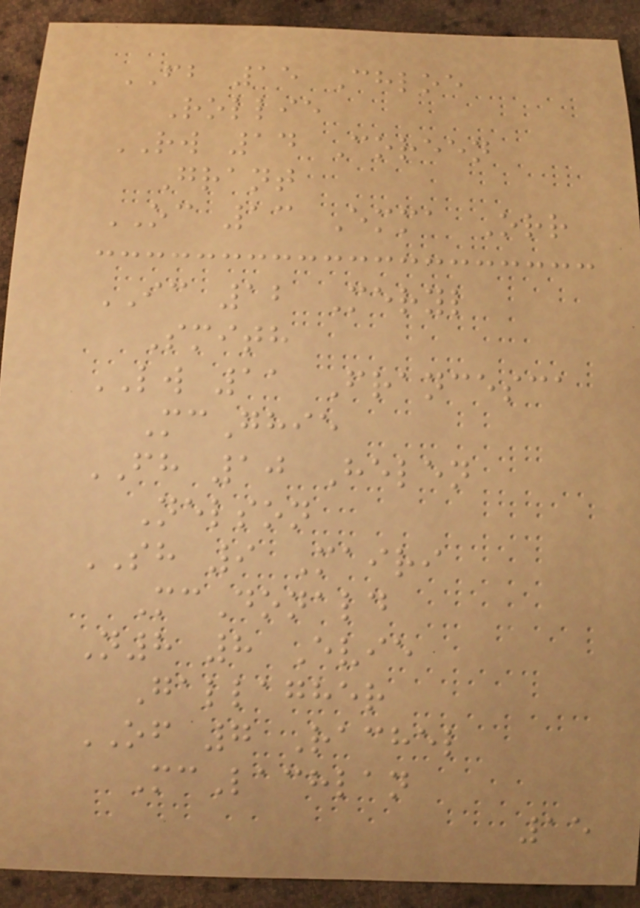FB 15 Chloe
Rollie
RW 14 Coreen
Grant
OC 13 Emma Orr
IC 12 Meryl
Smith
LW 11 Francesca
McGhie
FH 10 Helen
Nelson
SH 9 Mairi
McDonald
N8 8 Evie
Gallagher
OF 7 Rachel
McLachlan
15
